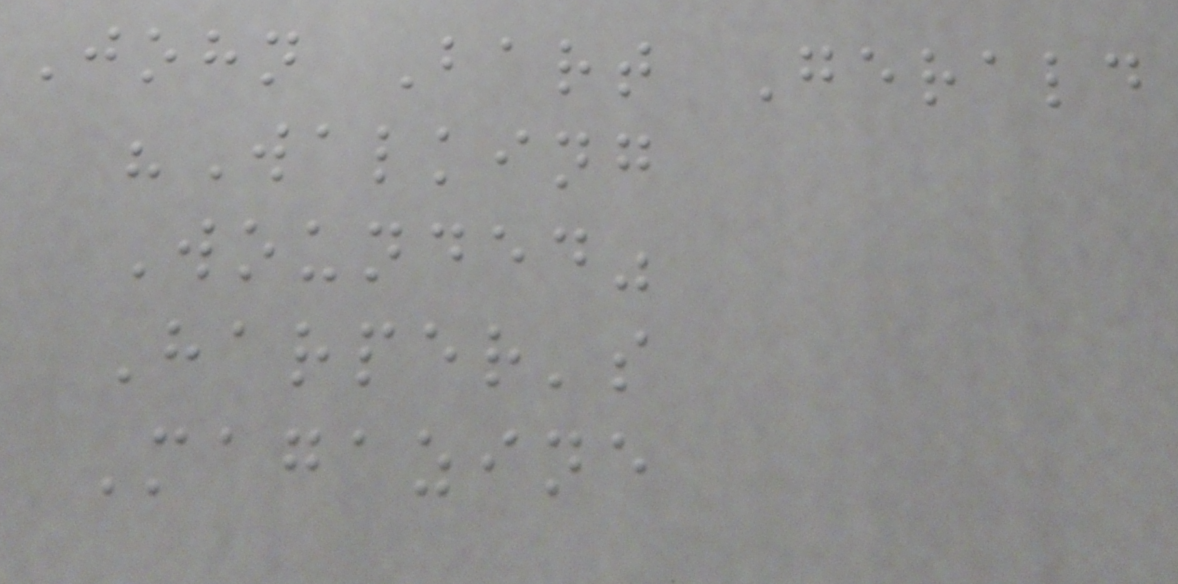John Bart Gerald
"Walking
Wounded"
Harper's
Magazine
